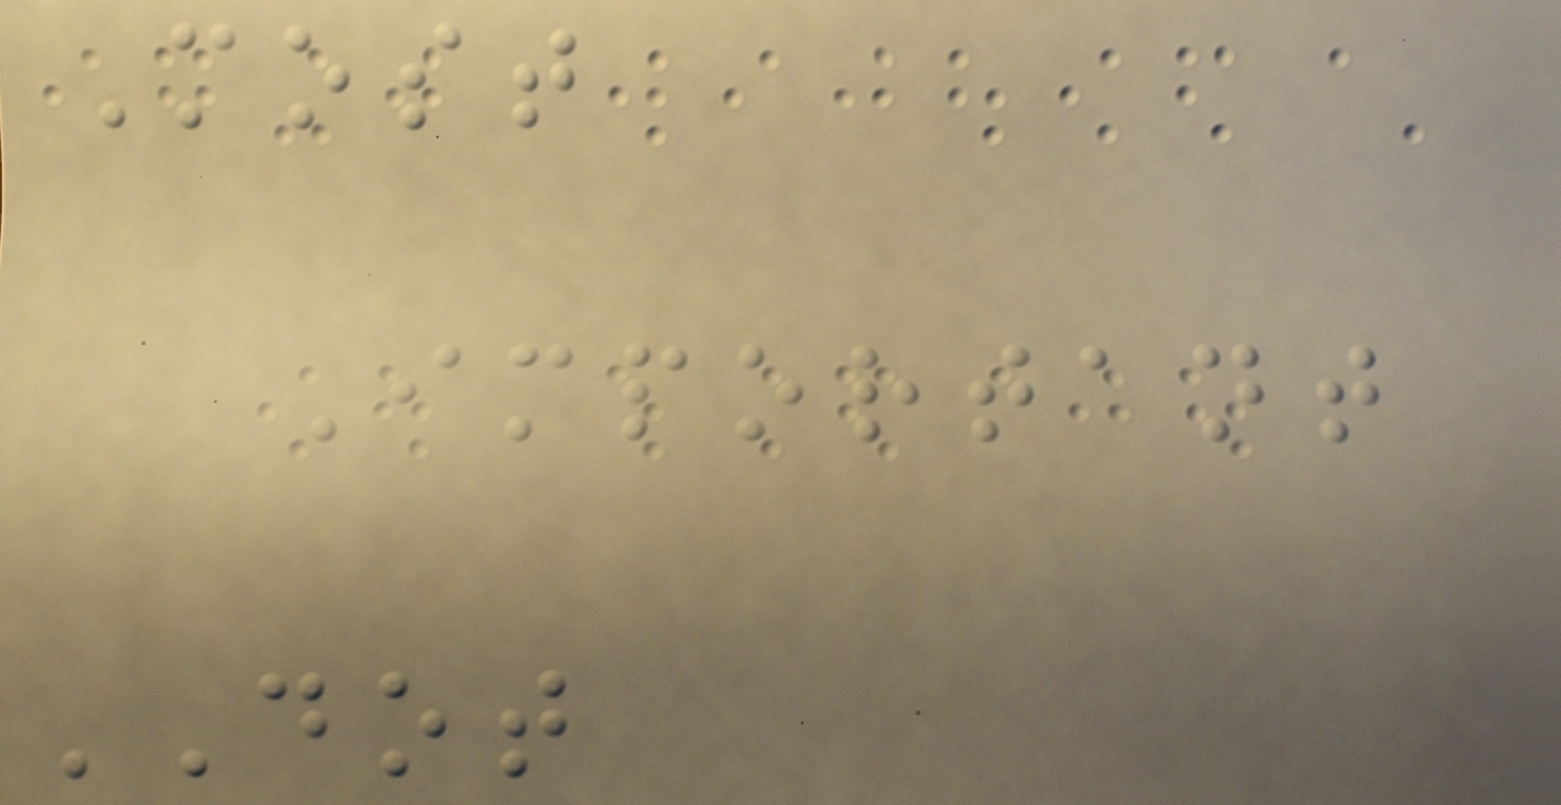Most
Important
DOT
